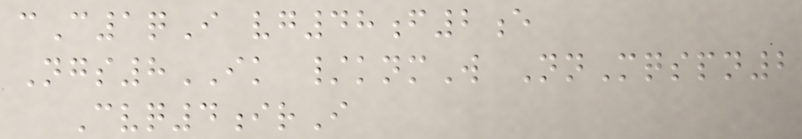cC1qI vg48f2e
Ngs8IK /knmW NnMqspn2
Cvq4irI
